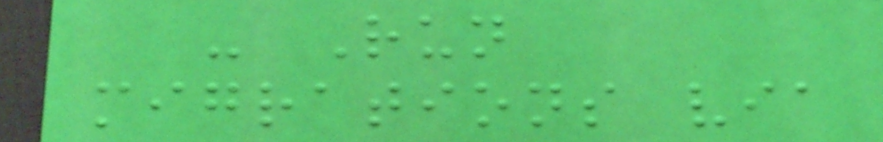- Run
migrations via
